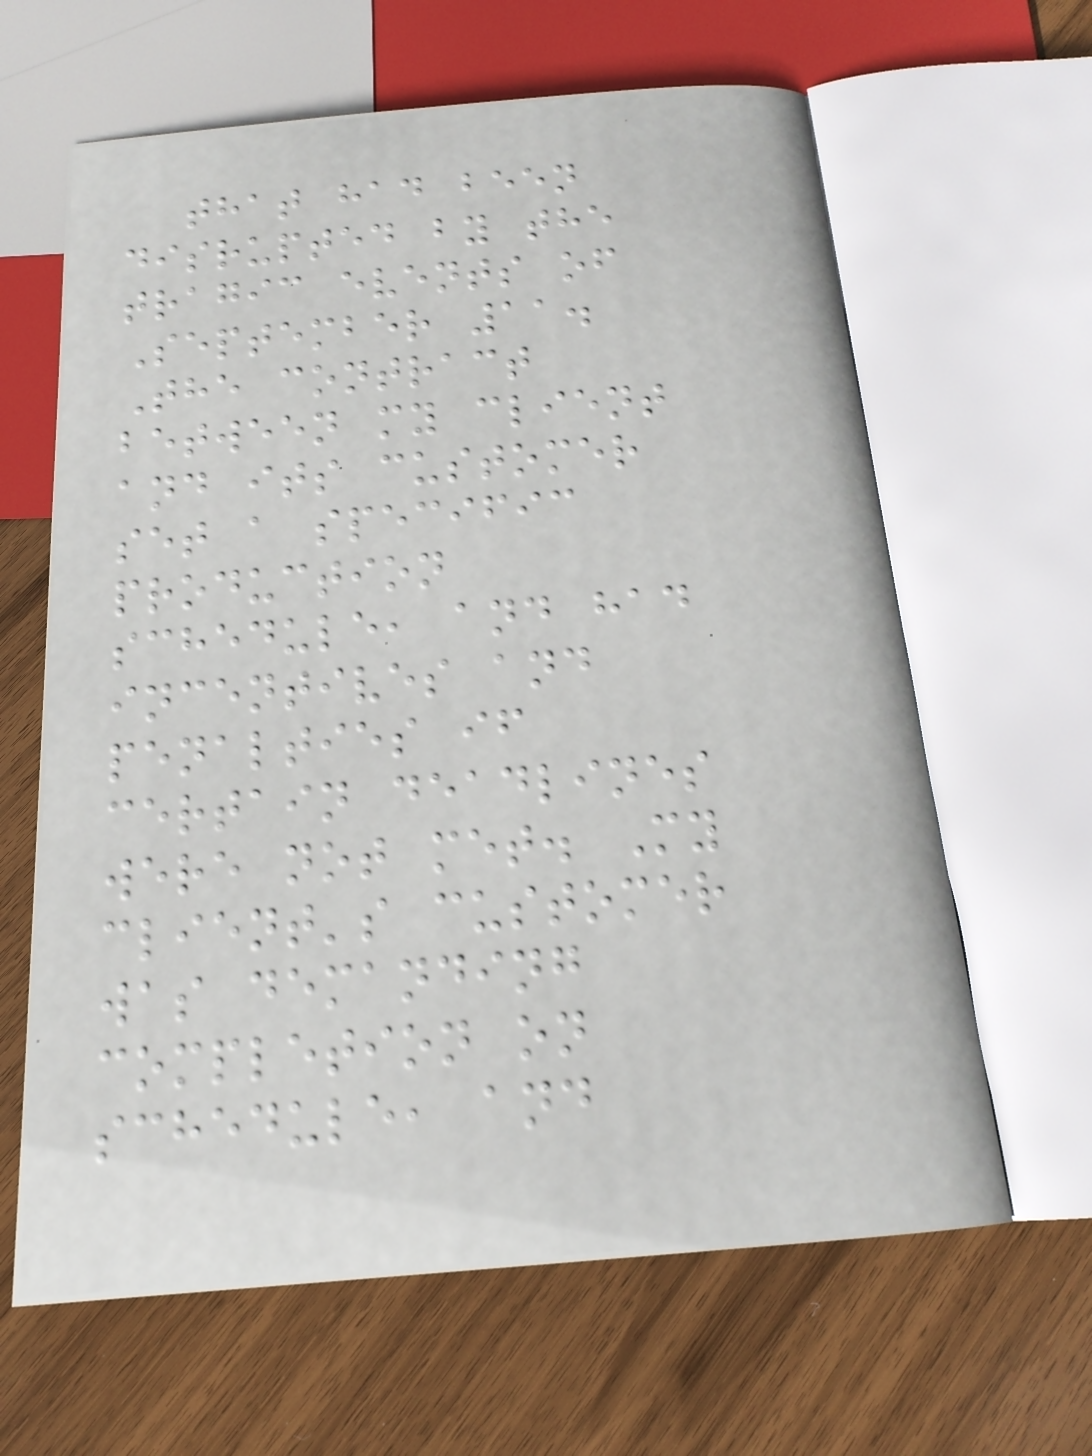that had been
disrupted by the
tragic events of
September 11.
The contract
between my client
and its customer
set a specific
production
schedule, and had
incentives and
penalties if
certain deadlines
were not met. My
client's customer
was demanding
completion on
schedule, and
